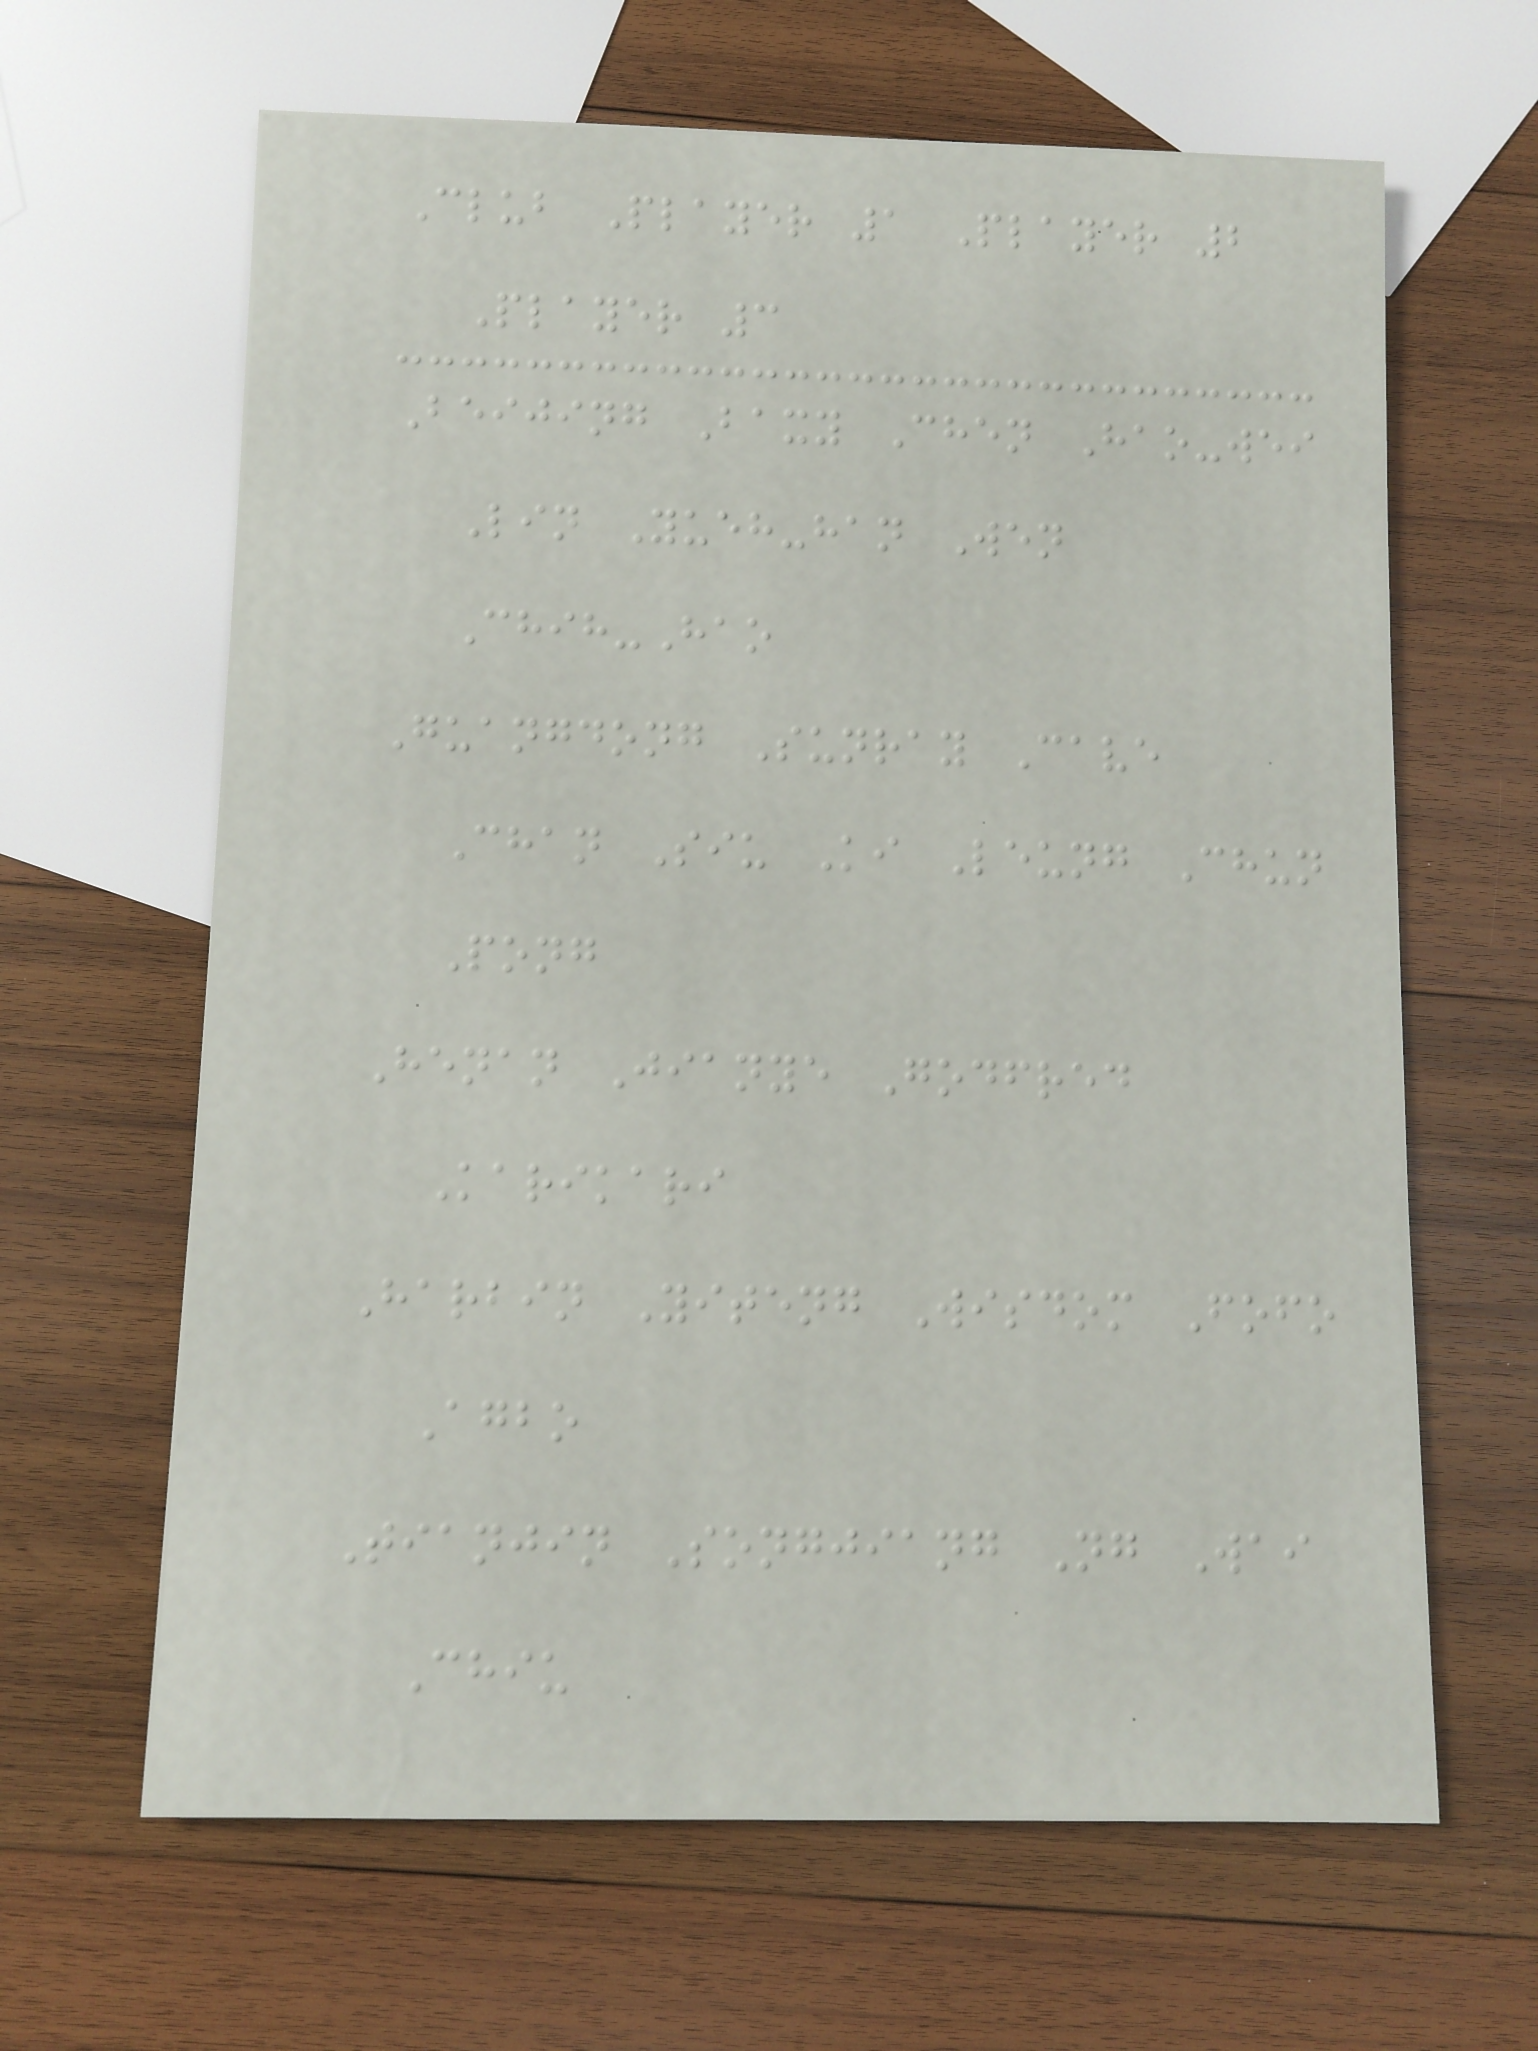Club Player 1 Player 2
Player 3
Beijing Baxy Chen Hao-wei
Lin Yueh-han Wen
Chih-Hao
Guangdong Sunray Cave
Chan Siu Ki Leung Chun
Pong
Henan Jianye Godfred
Karikari
Harbin Yiteng Wisdom Fofo
Agbo
Tianjin Songjiang Ng Wai
Chiu
